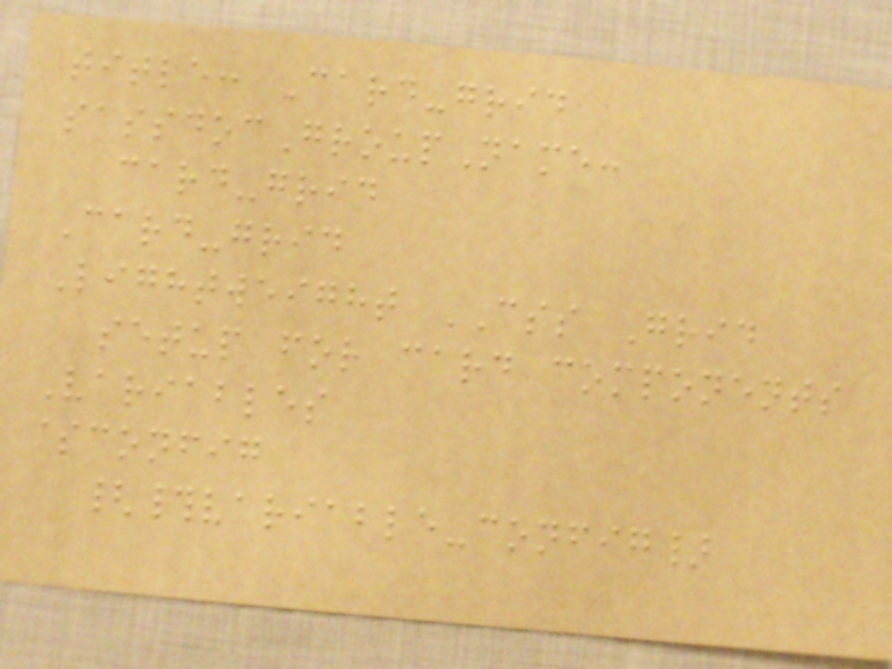title: Card-grid
sassdocGroupName:
card-grid
Card-grid
Lightweight CSS Grid
setup for card components
Variables
$config
{#variable-config}
